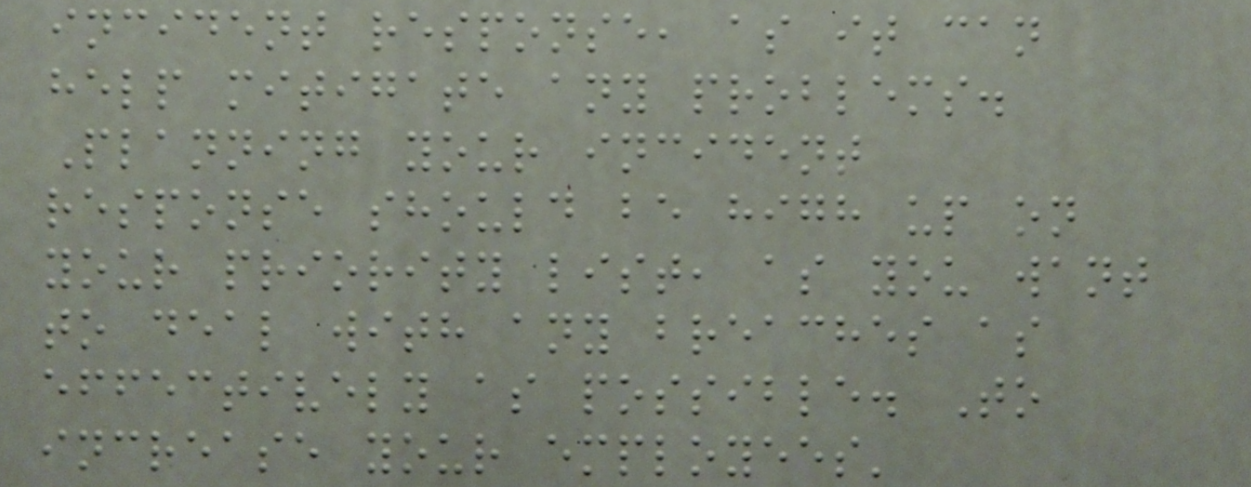incident response, as it can
help mitigate any problems.
Planning your incident
response should be high up on
your priority list, as you want
to deal with any breaches as
effectively as possible. To
increase your employees'
